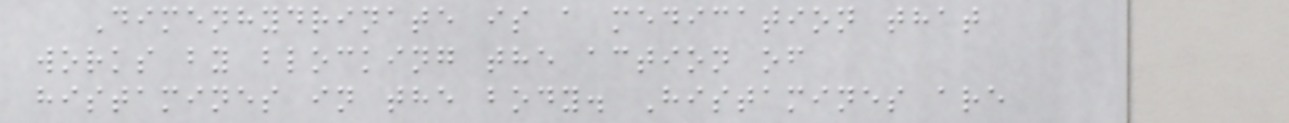Dimenhydrinate is a medication that
works by blocking the action of
histamines in the body. Histamines are
